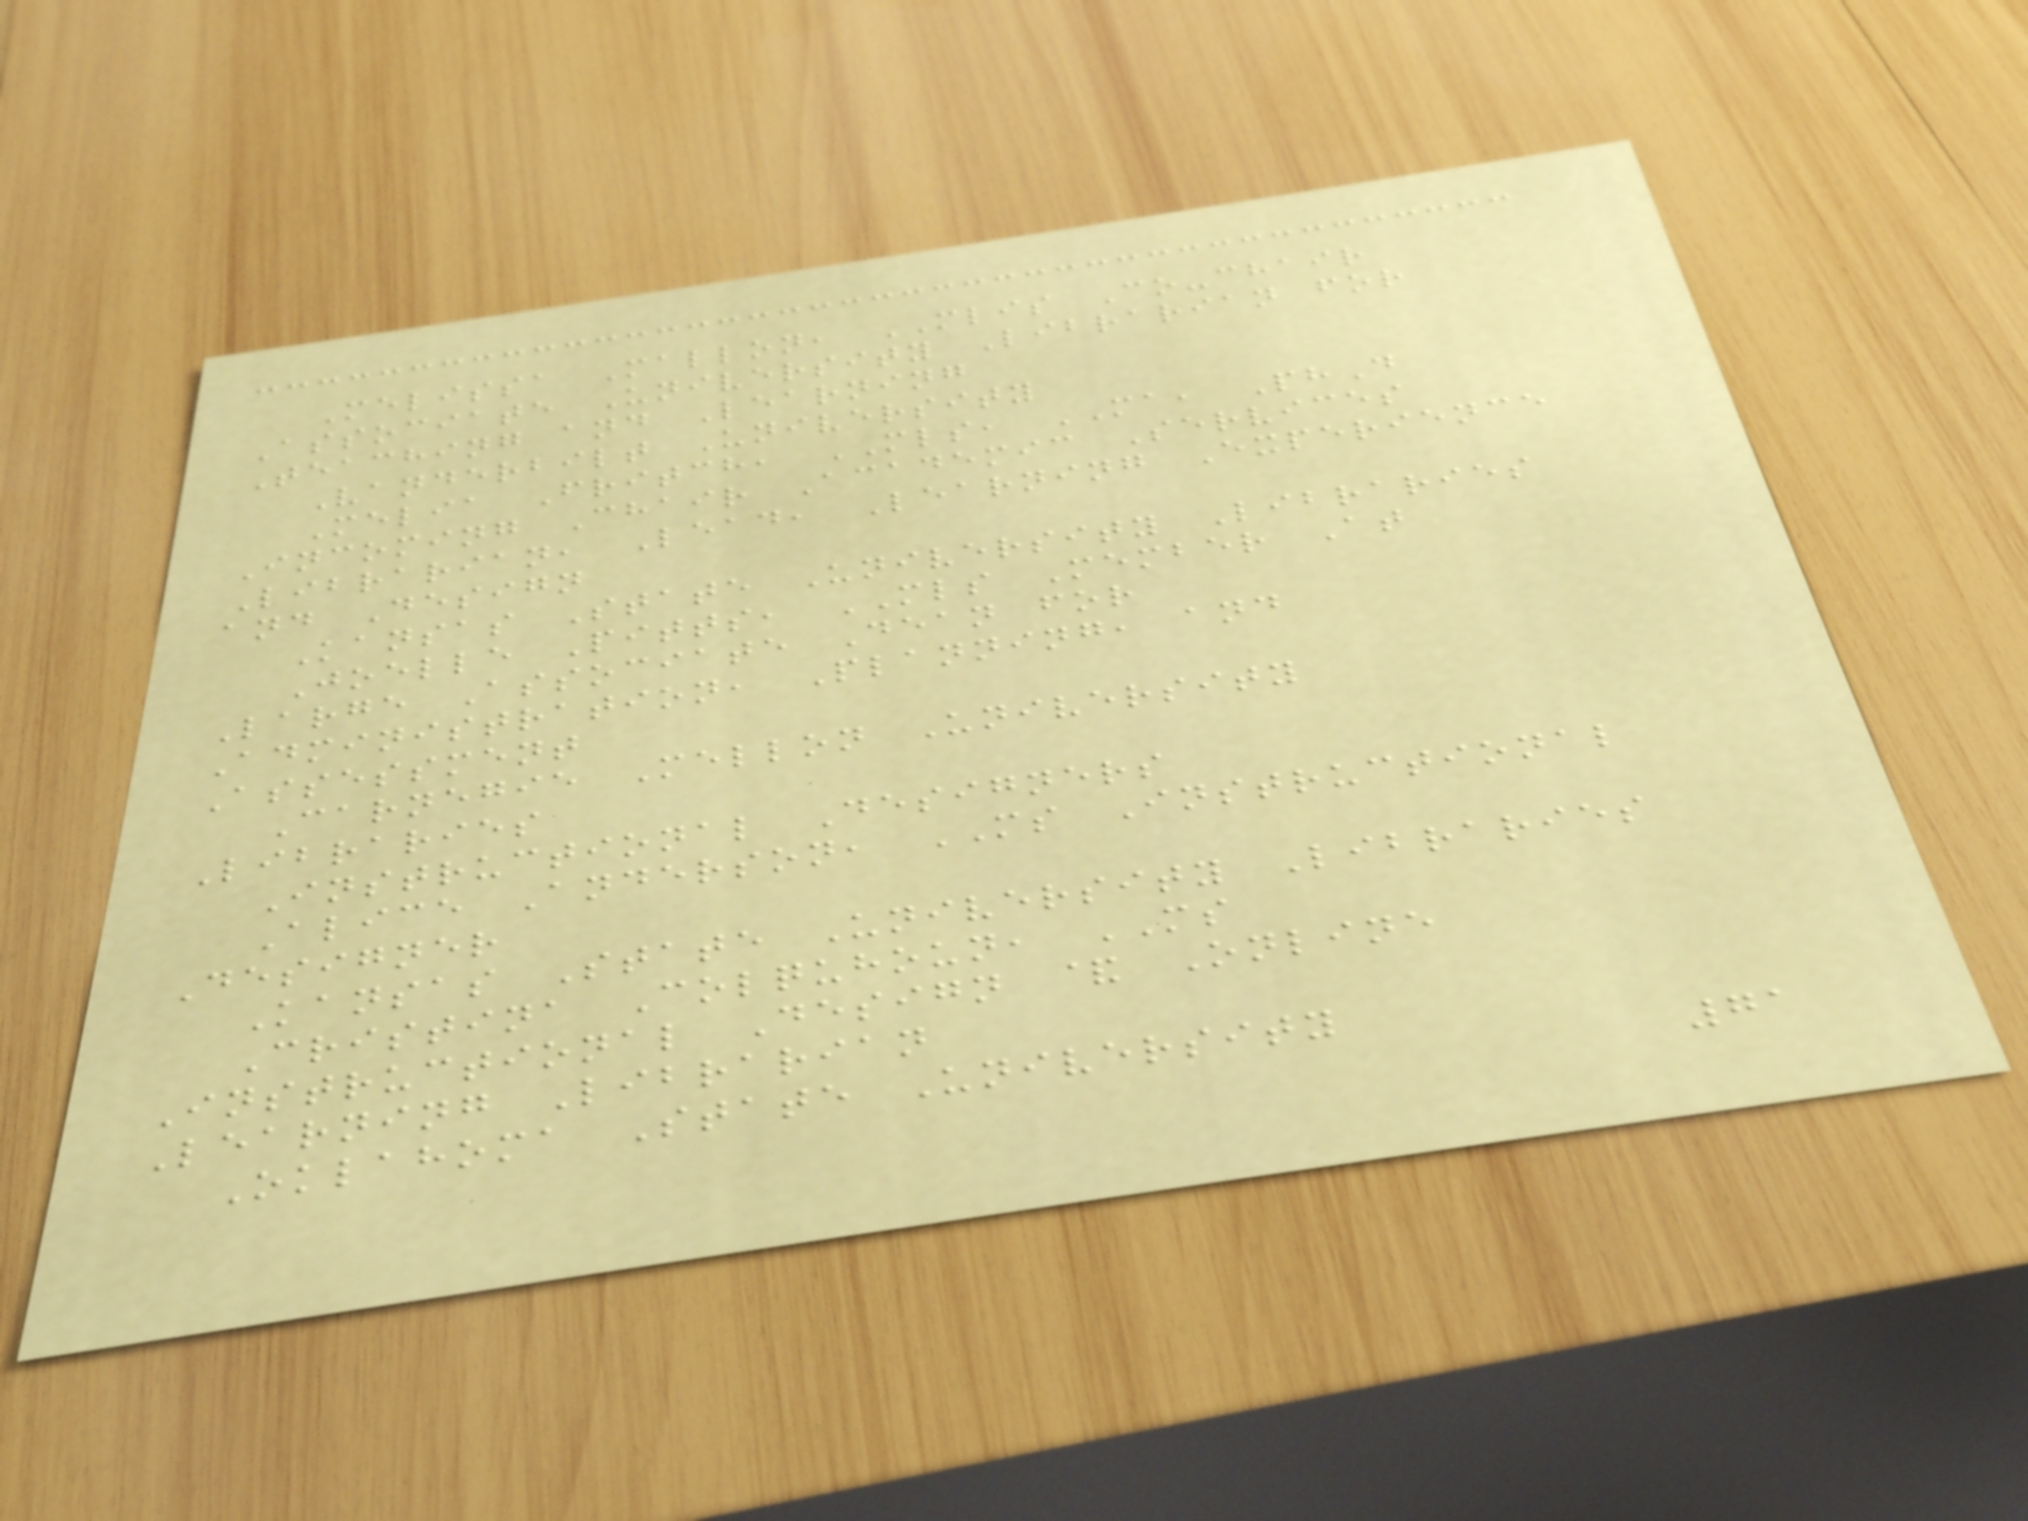Melissa Mallon, MLIS Co-chair
Associate University Librarian for
Teaching and Learning
Vanderbilt University
Melia Fritch, MLS, MA, PhD
Incoming Chair Academic Services
Librarian, Lead, Learning Experience
and Design
Kansas State University Libraries
Joelle Pitts, MLS Member At
Large Associate Dean for
Administration, Planning, and
Assessment
Carnegie Mellon University
Libraries
Instructional Designers
Alice Anderson, MS Instructional
Designer
Kansas State University Libraries
Cristina Colquhoun, MS
Instructional Design & Online
Learning Librarian
Oklahoma State University
71
